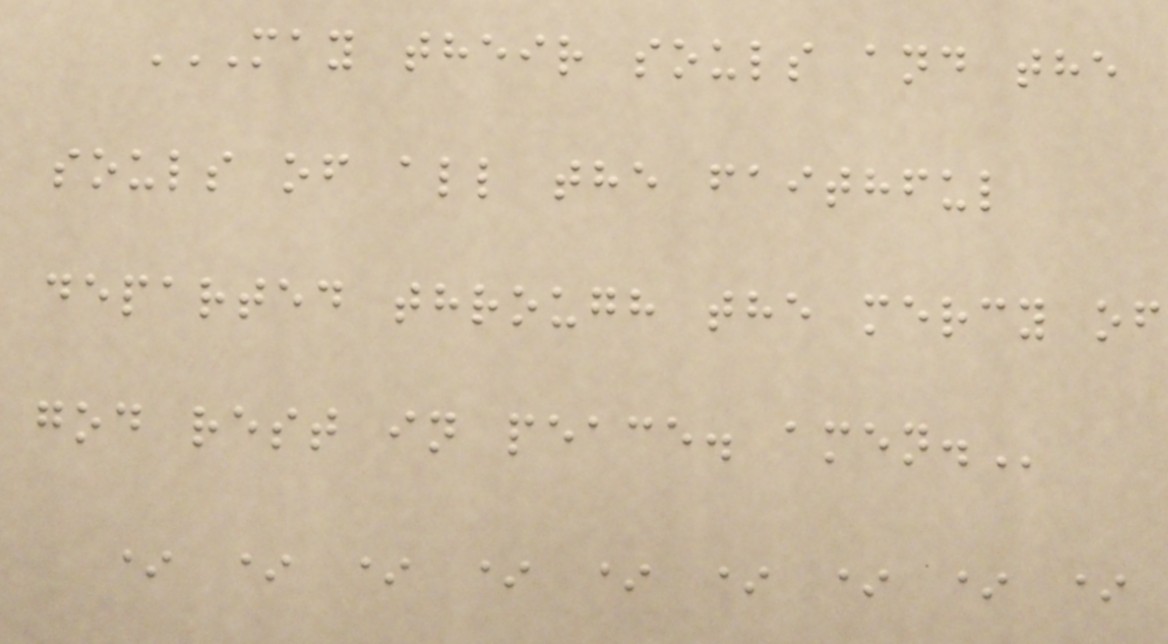MAY THEIR SOULS AND THE
SOULS OF ALL THE FAITHFUL
DEPARTED THROUGH THE MERCY OF
GOD REST IN PEACE. AMEN.
* * * * * * * * *
